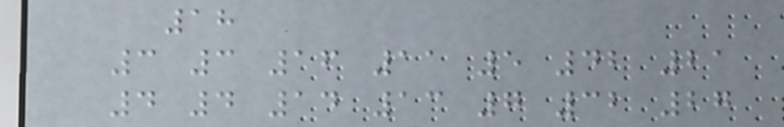18
3 3 16 11 5 42 21
4 4 14 13 7 32 27
